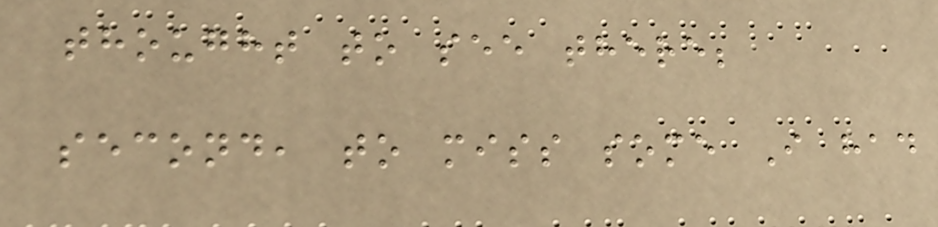thought to see there;
second, to miss some I had
